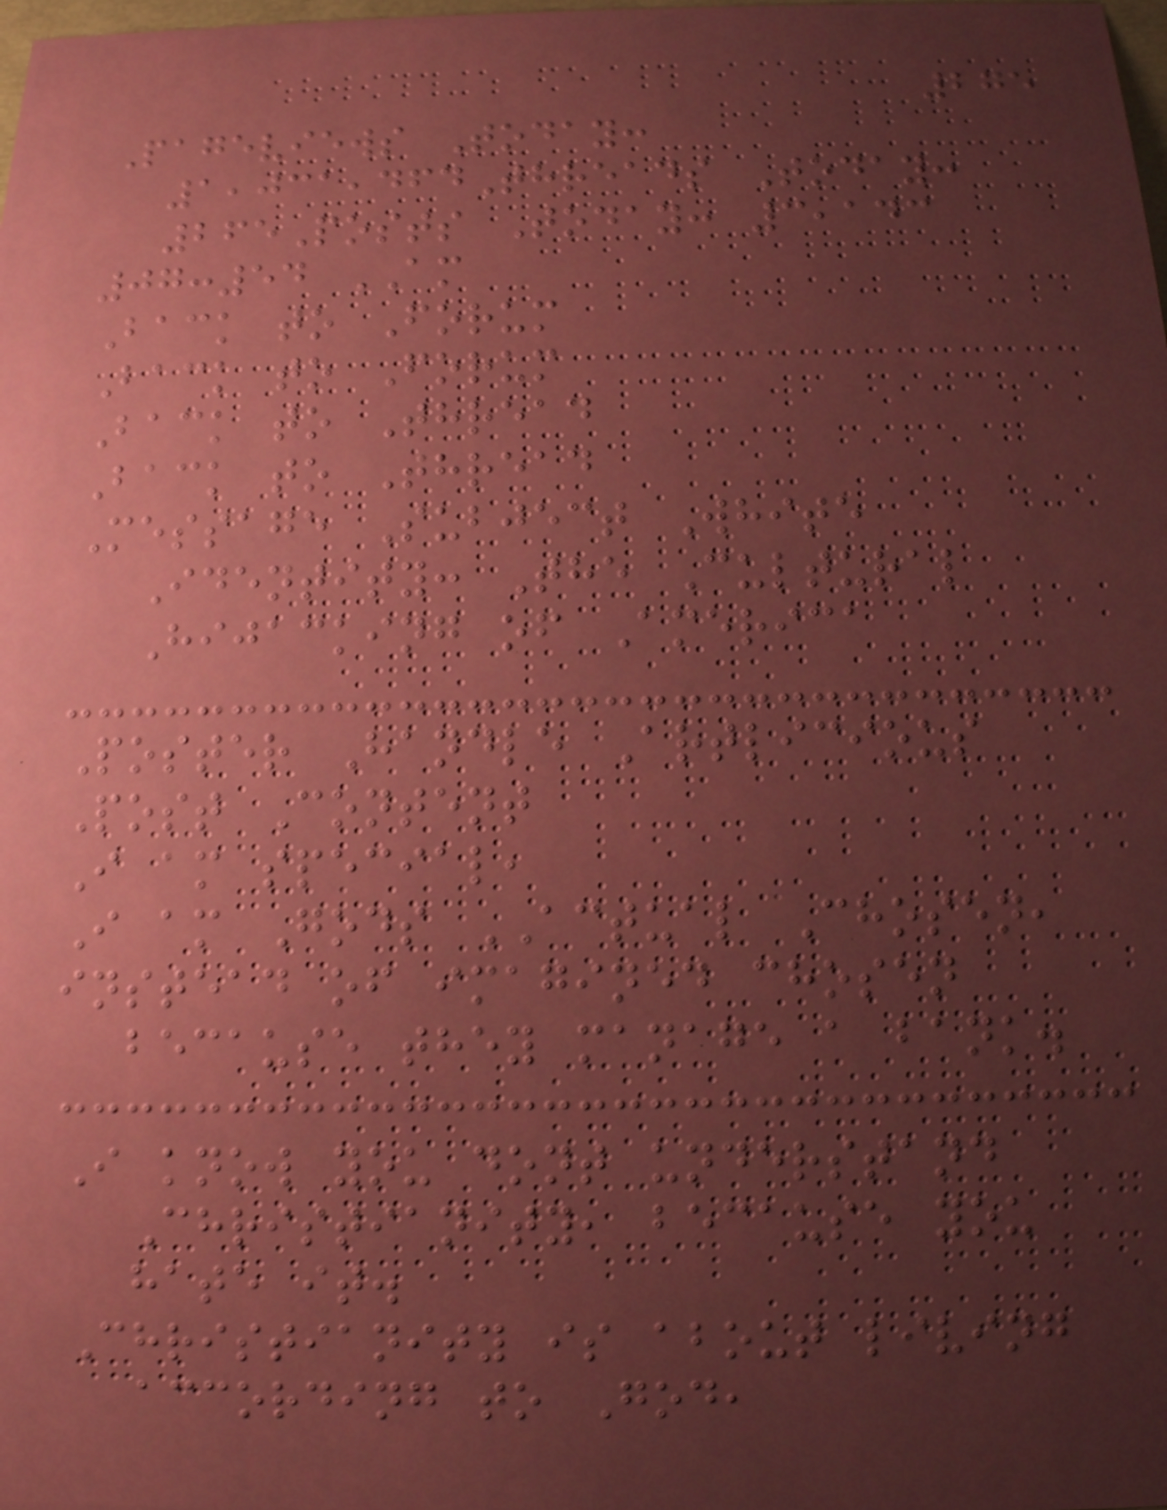275
Pageviews Today:
1,031,464Threads Today:
265Posts Today: 3,143
07:54 AM
Back to Forum
Back to Forum
Back to Thread
Back to Thread
Message Subject White
Identity: The Cultural
Hijacking of America
Poster Handle Artlicious
Post Content
I am special,
I am Gods ACTUAL Chosen,
instead of imagined chosen
because they manage a bank.
I know you dont understand
Christianity, because you
hate it.
Christianity is about living
according to God,
